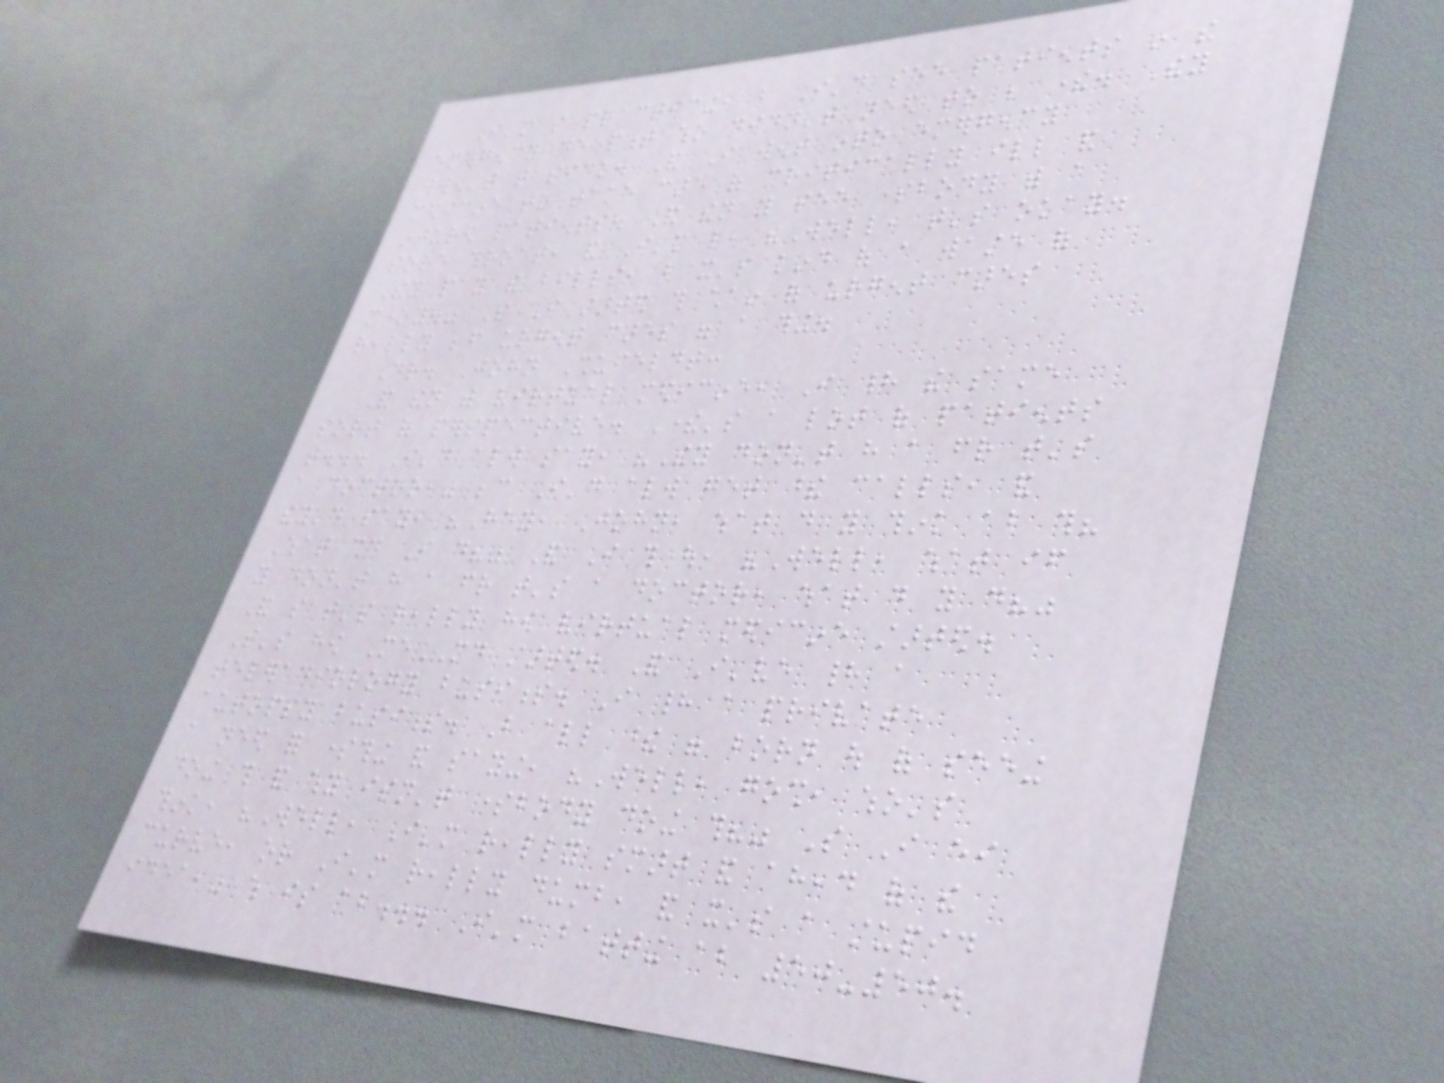I'm still practicing, but I'd see patients in the
emergency department who didn't need to be there. They
weren't that sick. And I went into emergency
medicine to take care of critically ill and
injured patients. And then you see somebody with a
sore throat, and I'm like, "Well, that's okay.
They pay the bills, but it's kind of a waste of
money." So I started this chain of urgent cares
really before urgent cares were a thing.
Dr. John Shufeldt:
And then with virtual medicine, I had the same
sort of perspective. There's a lot of patients
that... I'd always say, "They don't have a friend that's
a doctor," because I'd always get these calls, and
they'd say, "Hey, John, what do you think about this?
What should I do?" And I thought, "Well, what if
you don't have a friend that's a doctor, what do you do?"
And so that's really how virtual medicine started.
That's how MeMD started. And I've had a
teleradiology business. I had a private
autopsy business. But all these were born out of seeing
a need for something and saying, "Well, gosh, who's
doing this and why isn't somebody doing this?" So I either
think, "Well, I'm really smart and ahead of the
curve, or I'm really dumb, and it's a stupid
idea," which is about... I'm batting about 50-50.
